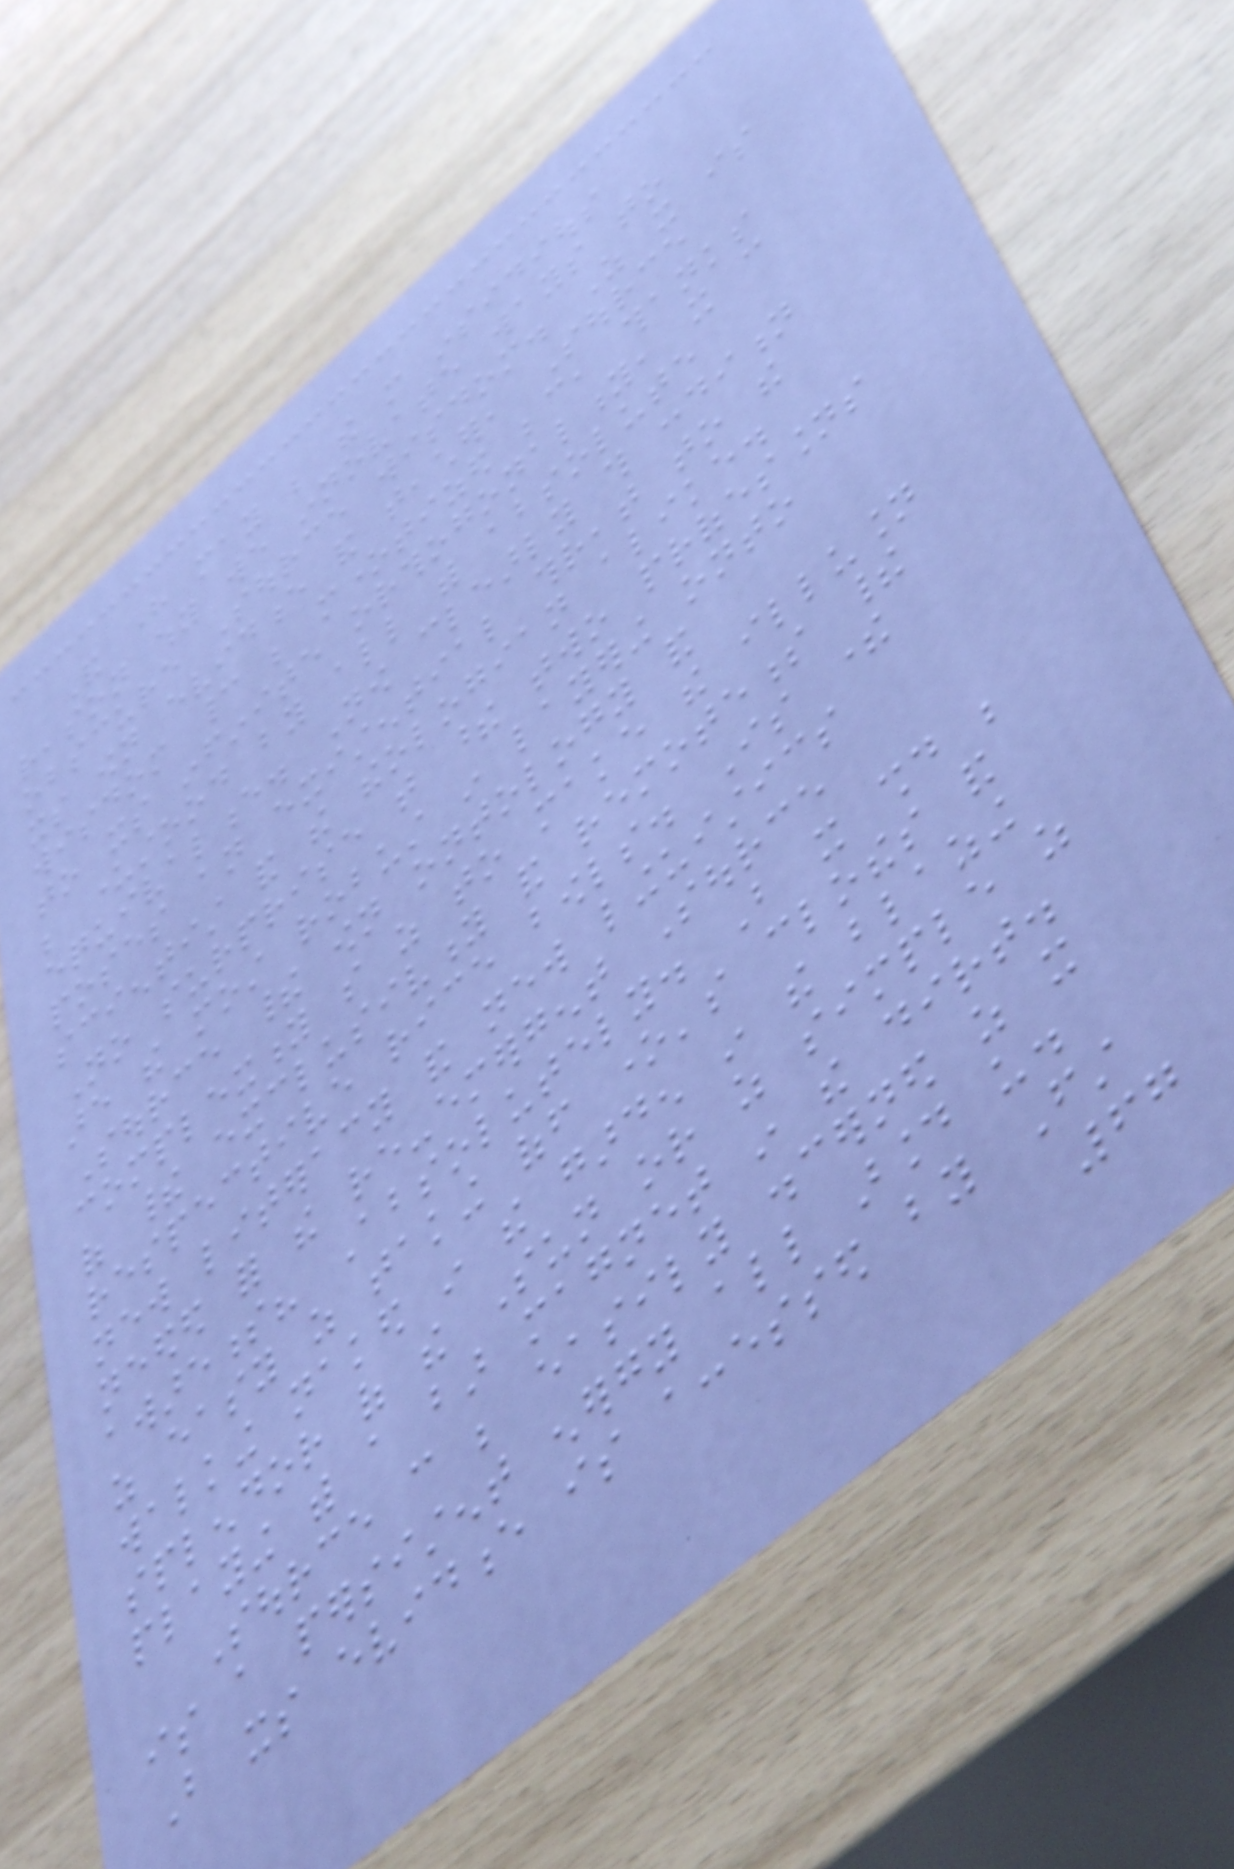And here may be the more insidious
reason why we innovate ways to
obscure Source wisdom. As it is
its own evidence and teacher, Source
wisdom cannot be monetized because, thanks
to its infinite orthogonality, it can
be understood by all with absolute
equivalence. Now clearly this condition
poses an existential threat to the
scientist and the theologian alike.
No surprise that these two professions
are the most robust in layering onto
Source their own ontology and
complexity so as to make the illusion
of their exclusivity and remoteness their
respective rice bowls. Is there
new literacy and new linguistics
needed for the re-emergent Source
awareness? Absolutely. But it should be
as easy as taking off one's clothes and
walking naked in the garden in the blazing
splendor of the Sun or as simple as
playing with a bar magnet in the dirt.
Source can be easily discerned as it
is a persistent energy all around us.
But its evidence is accessed by First
67
